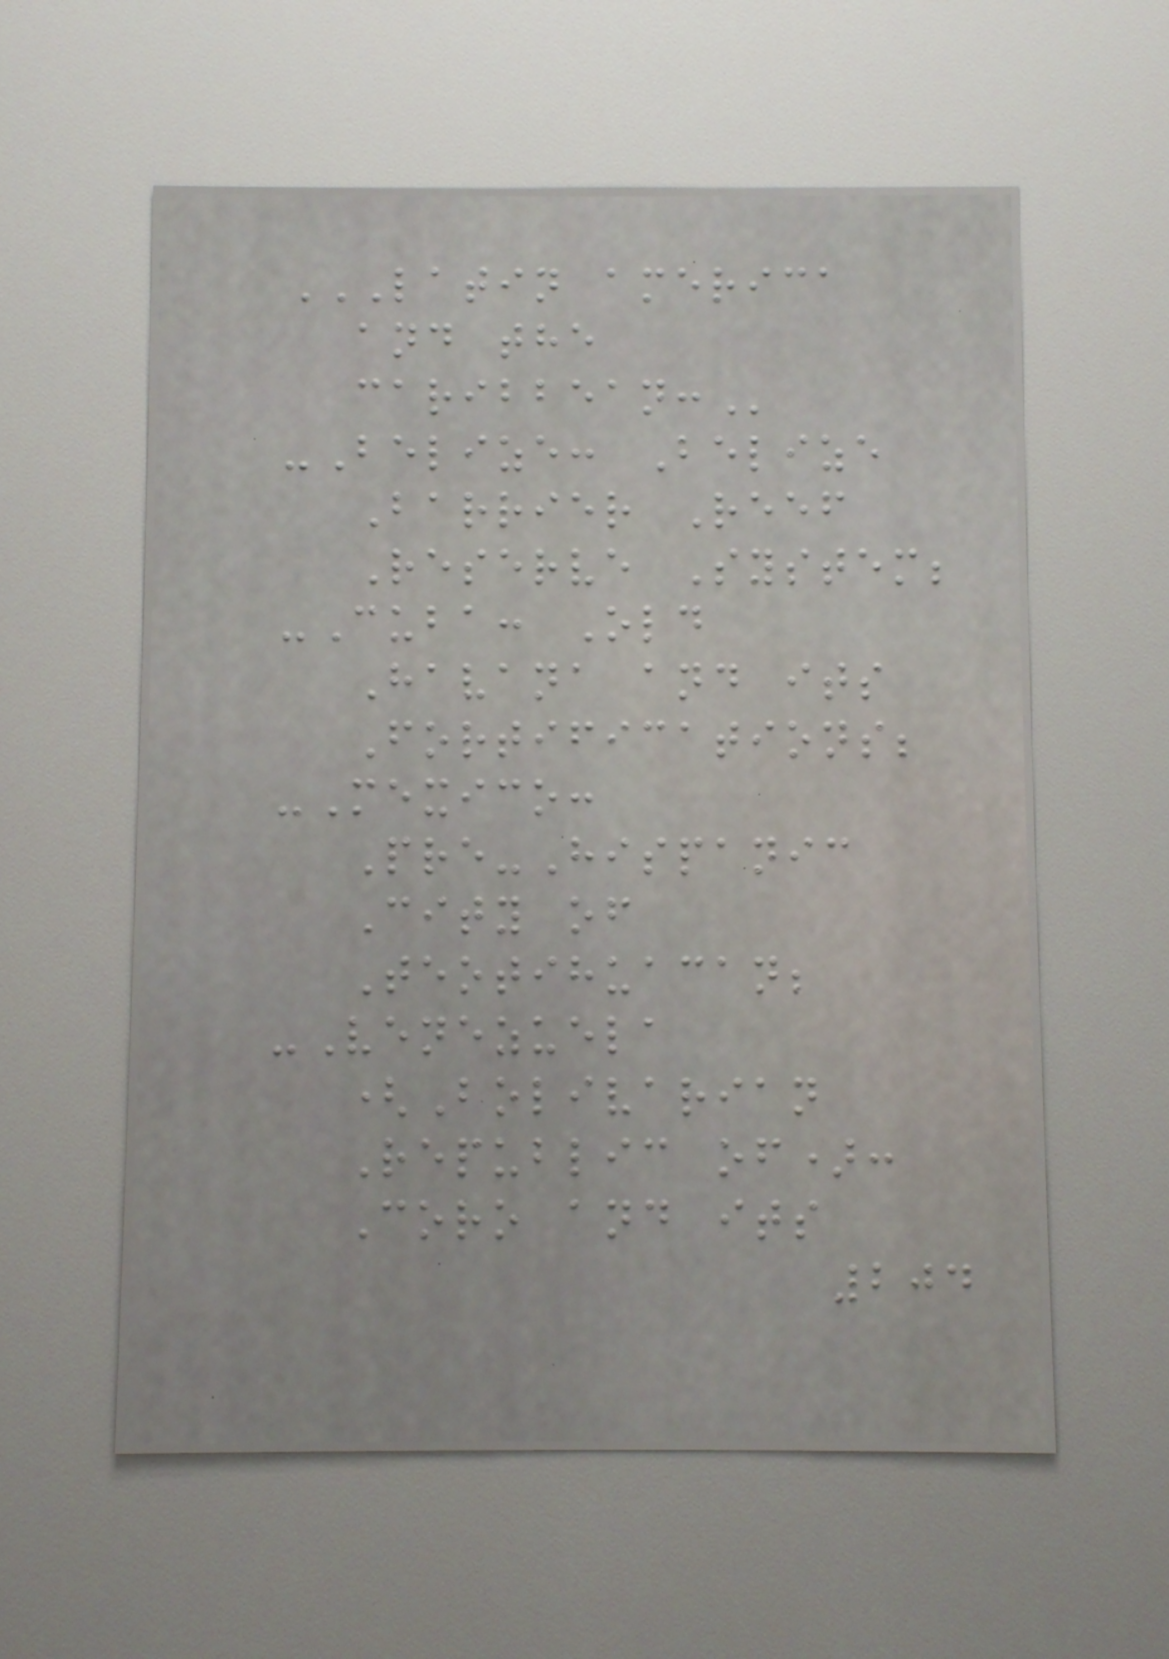LATIN AMERICA
AND THE
CARIBBEAN:
-Belize: Belize
Barrier Reef
Reserve System;
-Cuba: Old
Havana and its
Fortifications;
-Mexico:
Pre-Hispanic
City of
Teotihuacan;
-Venezuela
(Bolivarian
Republic of):
Coro and its
204
